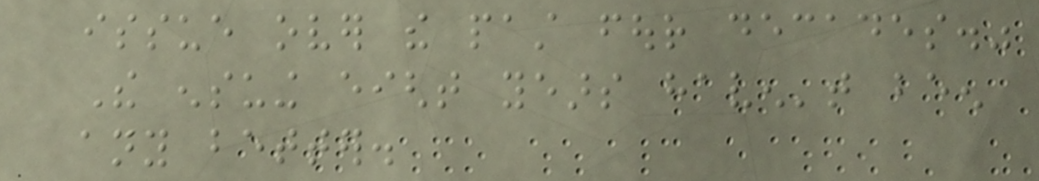issue over the past four decades."
The ensuing eight years haven't been
any better.
